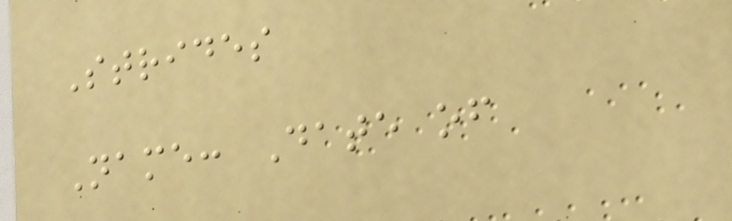Strides
Name: Date of
